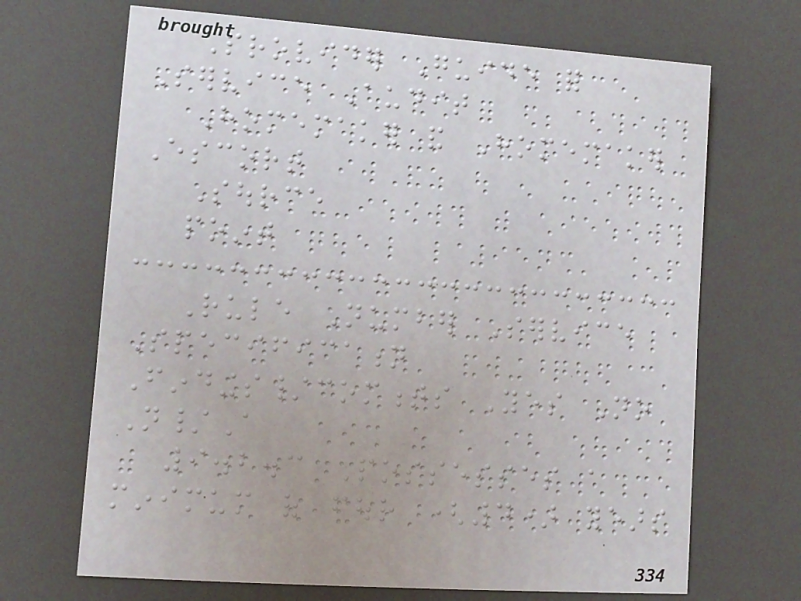Provider Guide for
Service Audit
Homemaker and Homemaker
Escort
Source
point
Rule Number Service
Specification
Findings/comments Yes No
N/A
9.2.3 Possesses a
minimum of four (4) years
